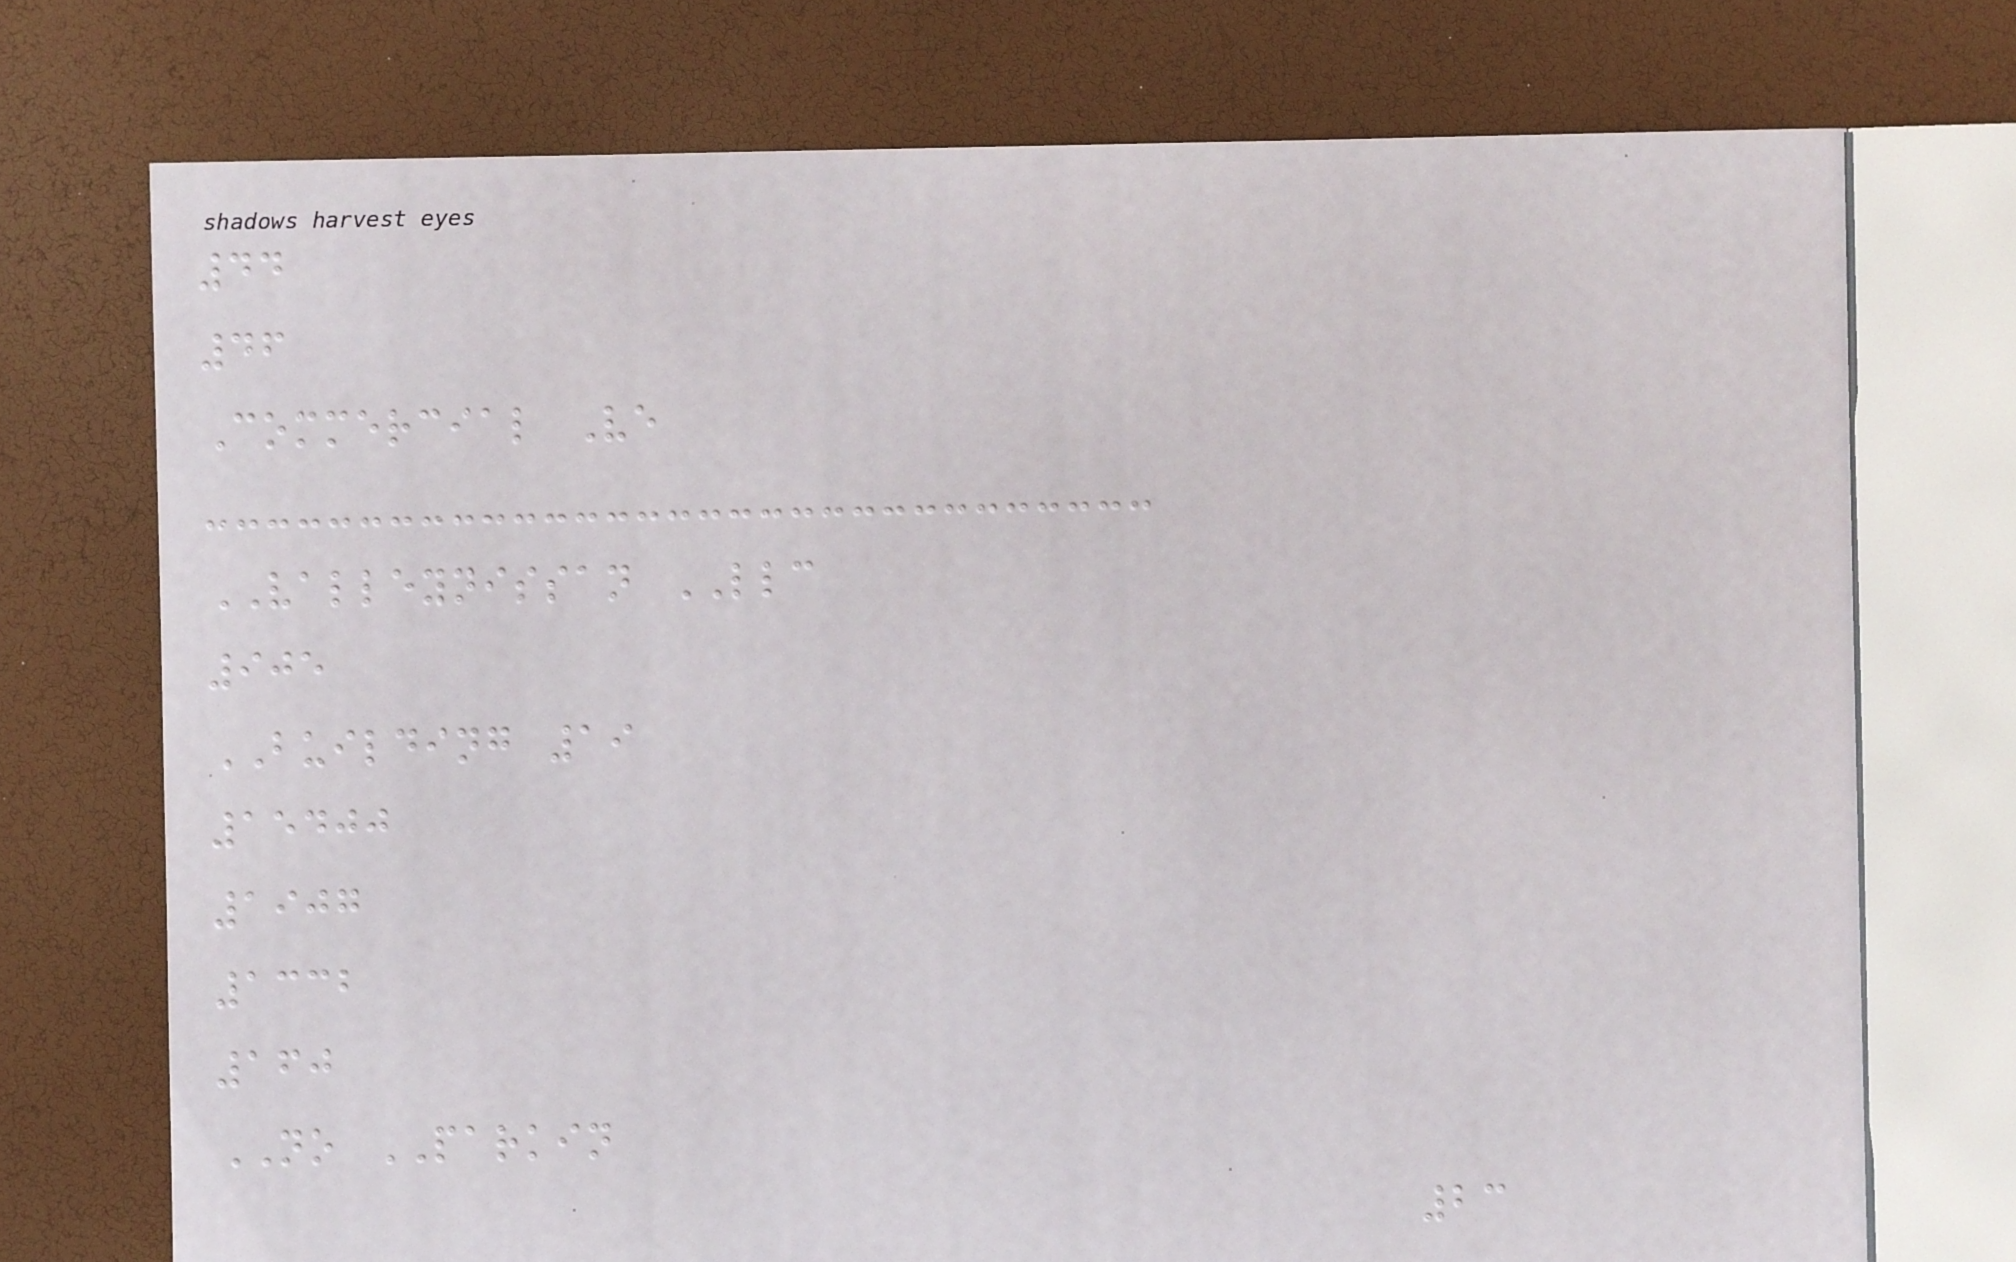44
46
Commercial Ve
VALLEYNISSAN LLC
905
BUILDING 19
15400
1907
1332
160
NO PARKIN
23
